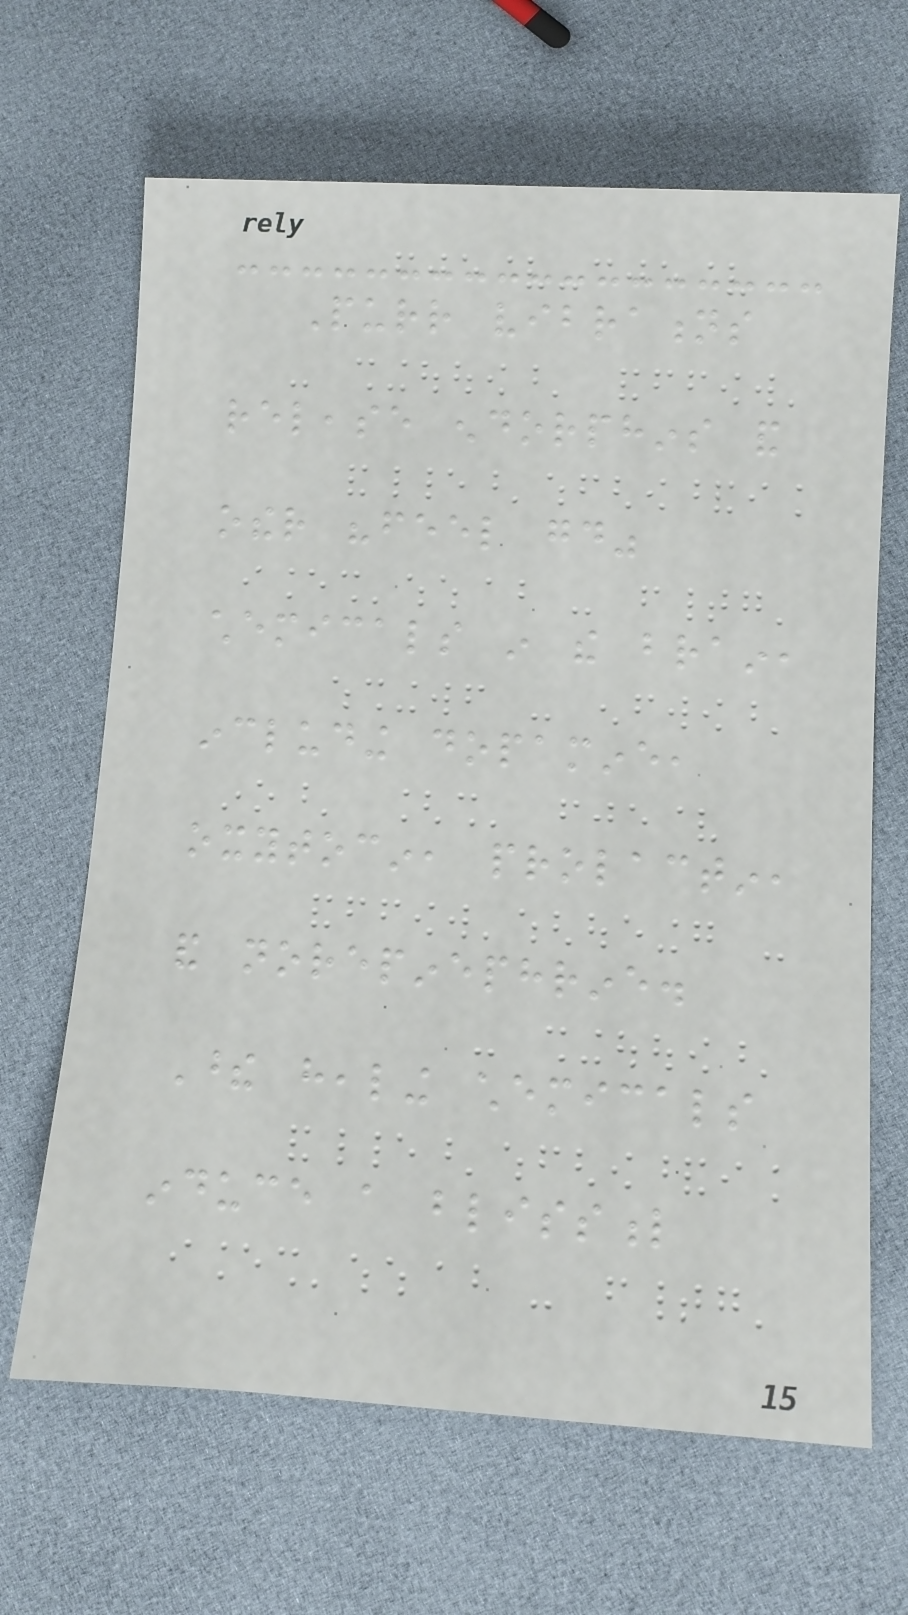Purr vibrations
release endorphins and
other "feel good"
chemicals in the brain,
including dopamine,
oxytocin, prolactin,
and norepinephrine.
These healing chemicals
induce a blissful
